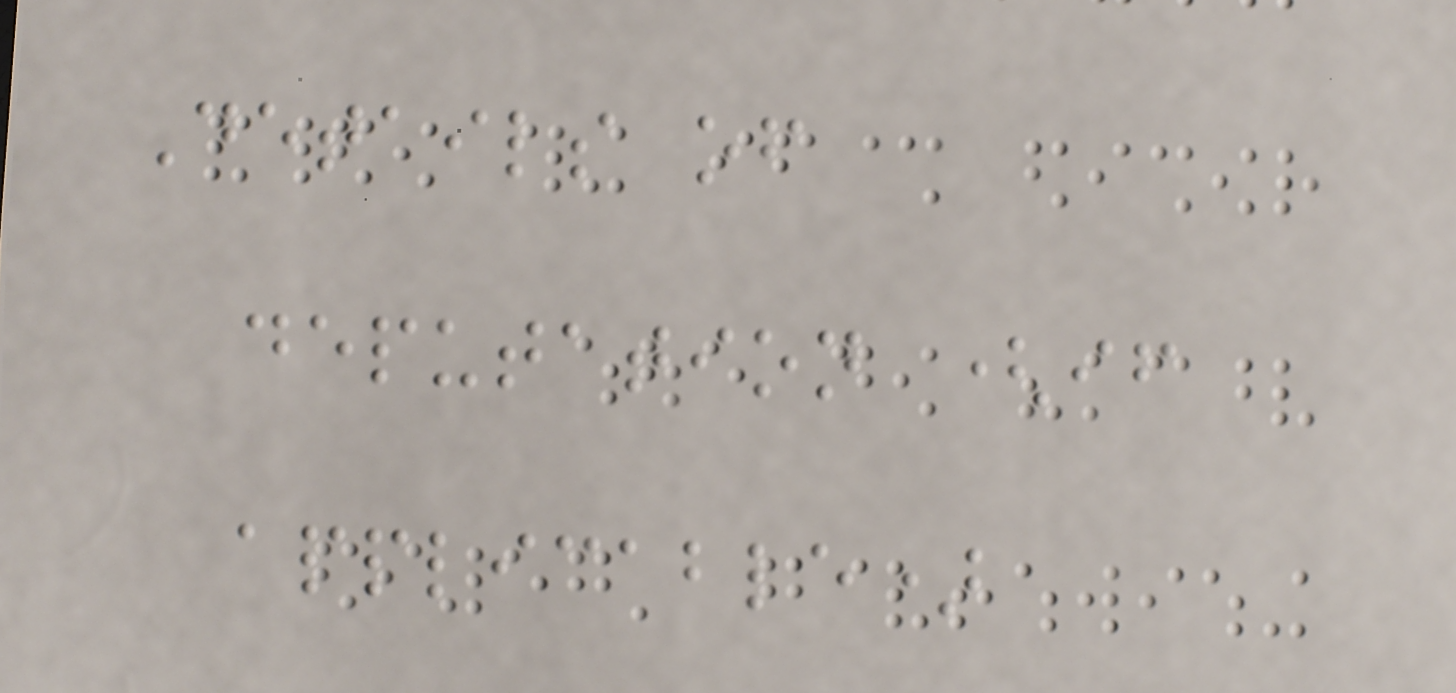Details of
deputation (if
applicable)
